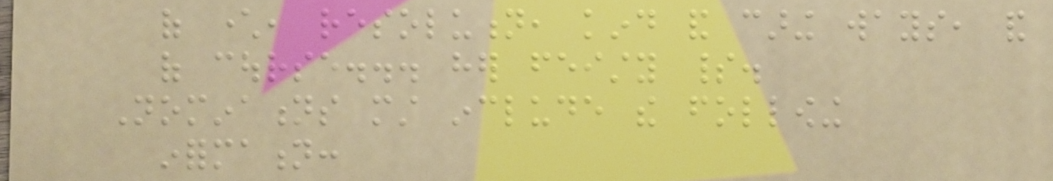of character, resolution, kind and caring ways, and
of course... her feisty spirit.
Nominations must include the following
information:
